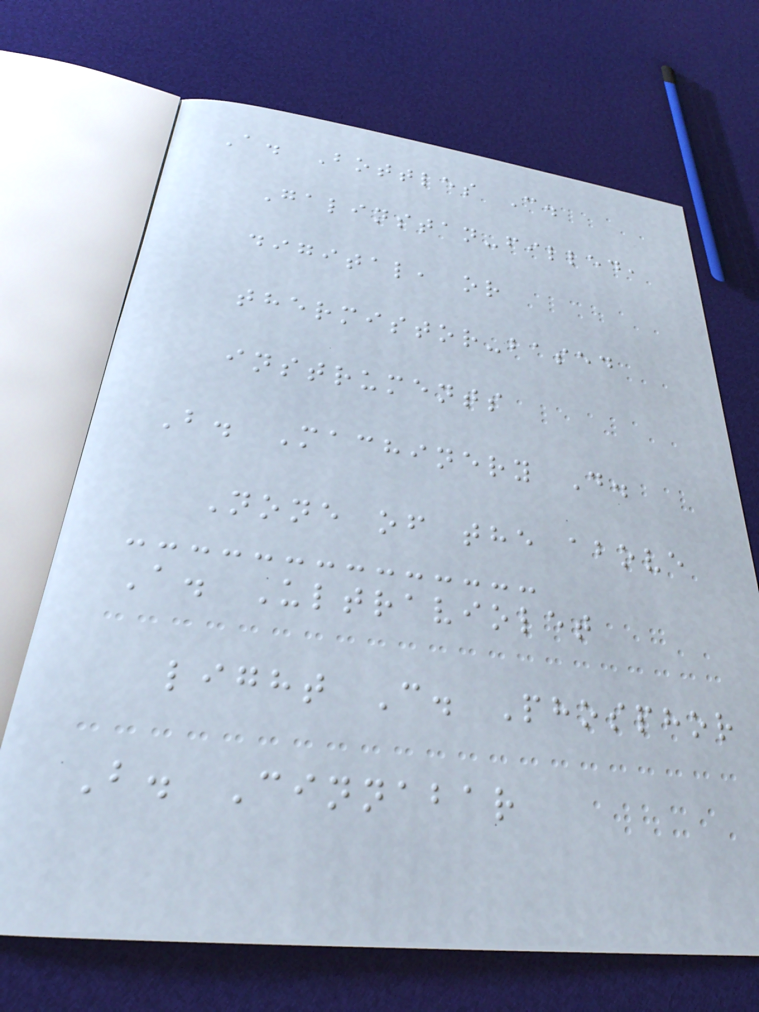A. Bottles C.
Galinstan-filled,
digital, or
thermistor-based
instruments
B. Machinery D.
None of the above
A. Ultraviolet
light C. Phosphor
B. Cinnabar
